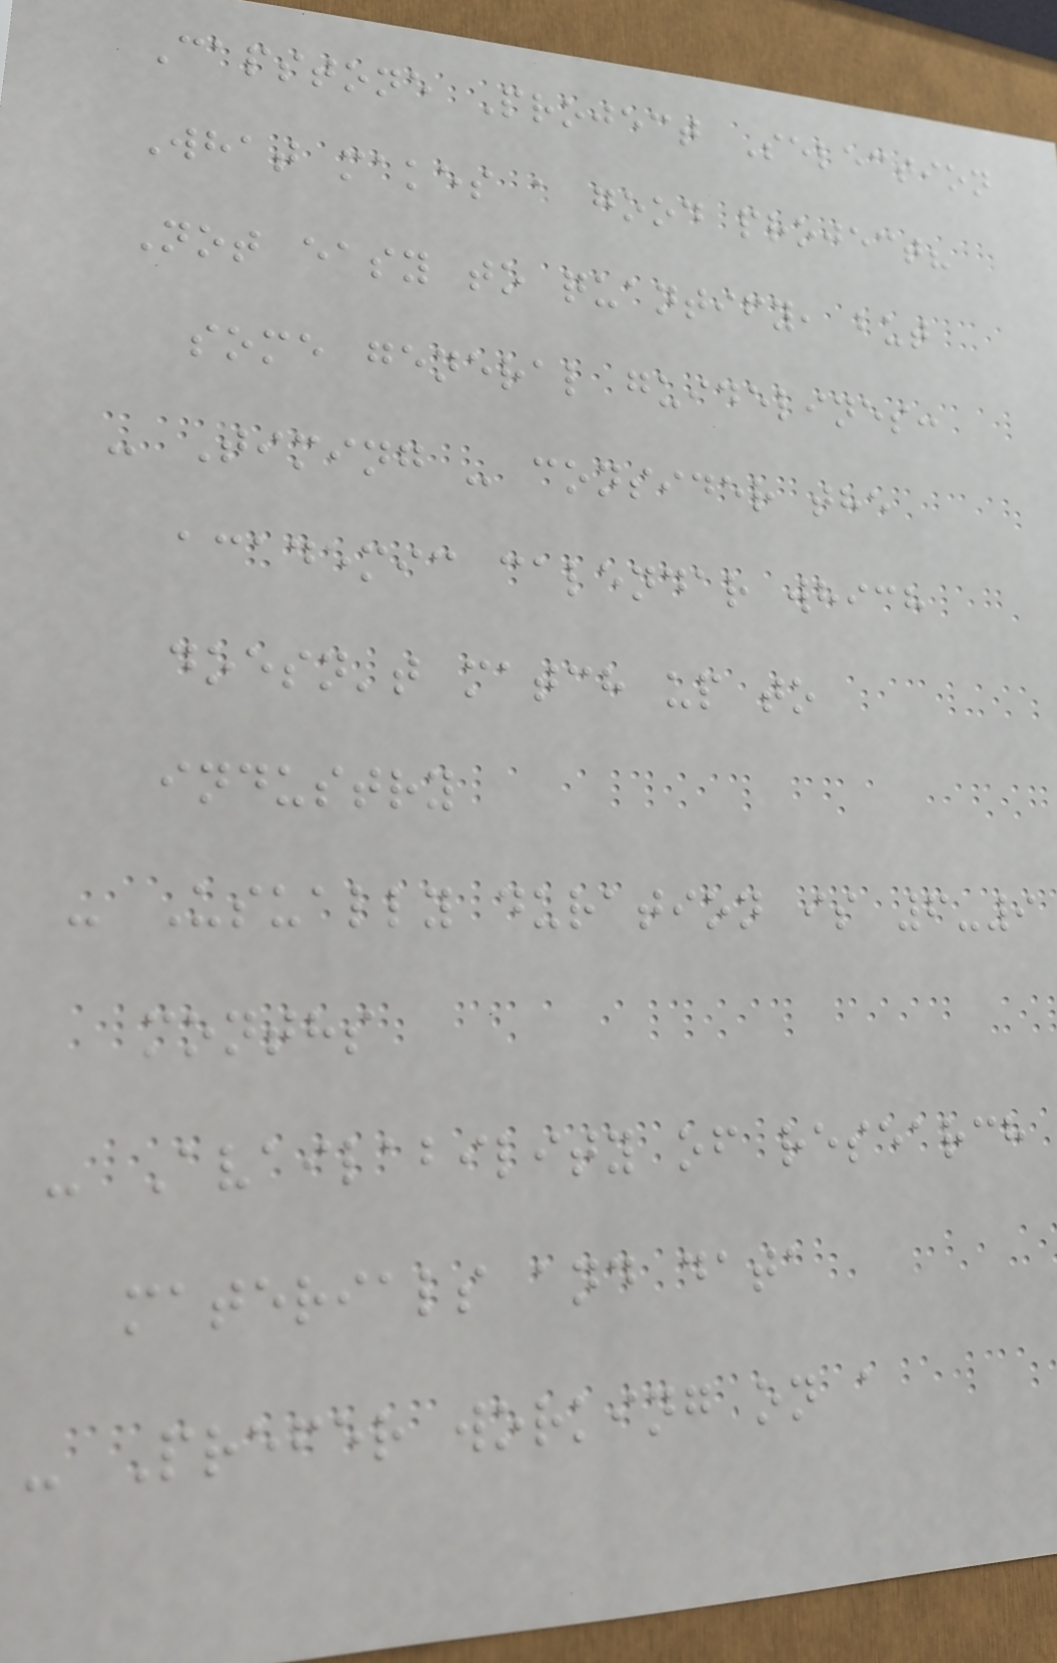Capstone Project Selection
What makes a good project?
Not easy to quantify, but
some general guidelines:
- Timing - consider the
academic calendar which
doesn't match up to
industry
- Usually duration is 6-9
months
- Availability of research
materials and data
- Prefer working on a
